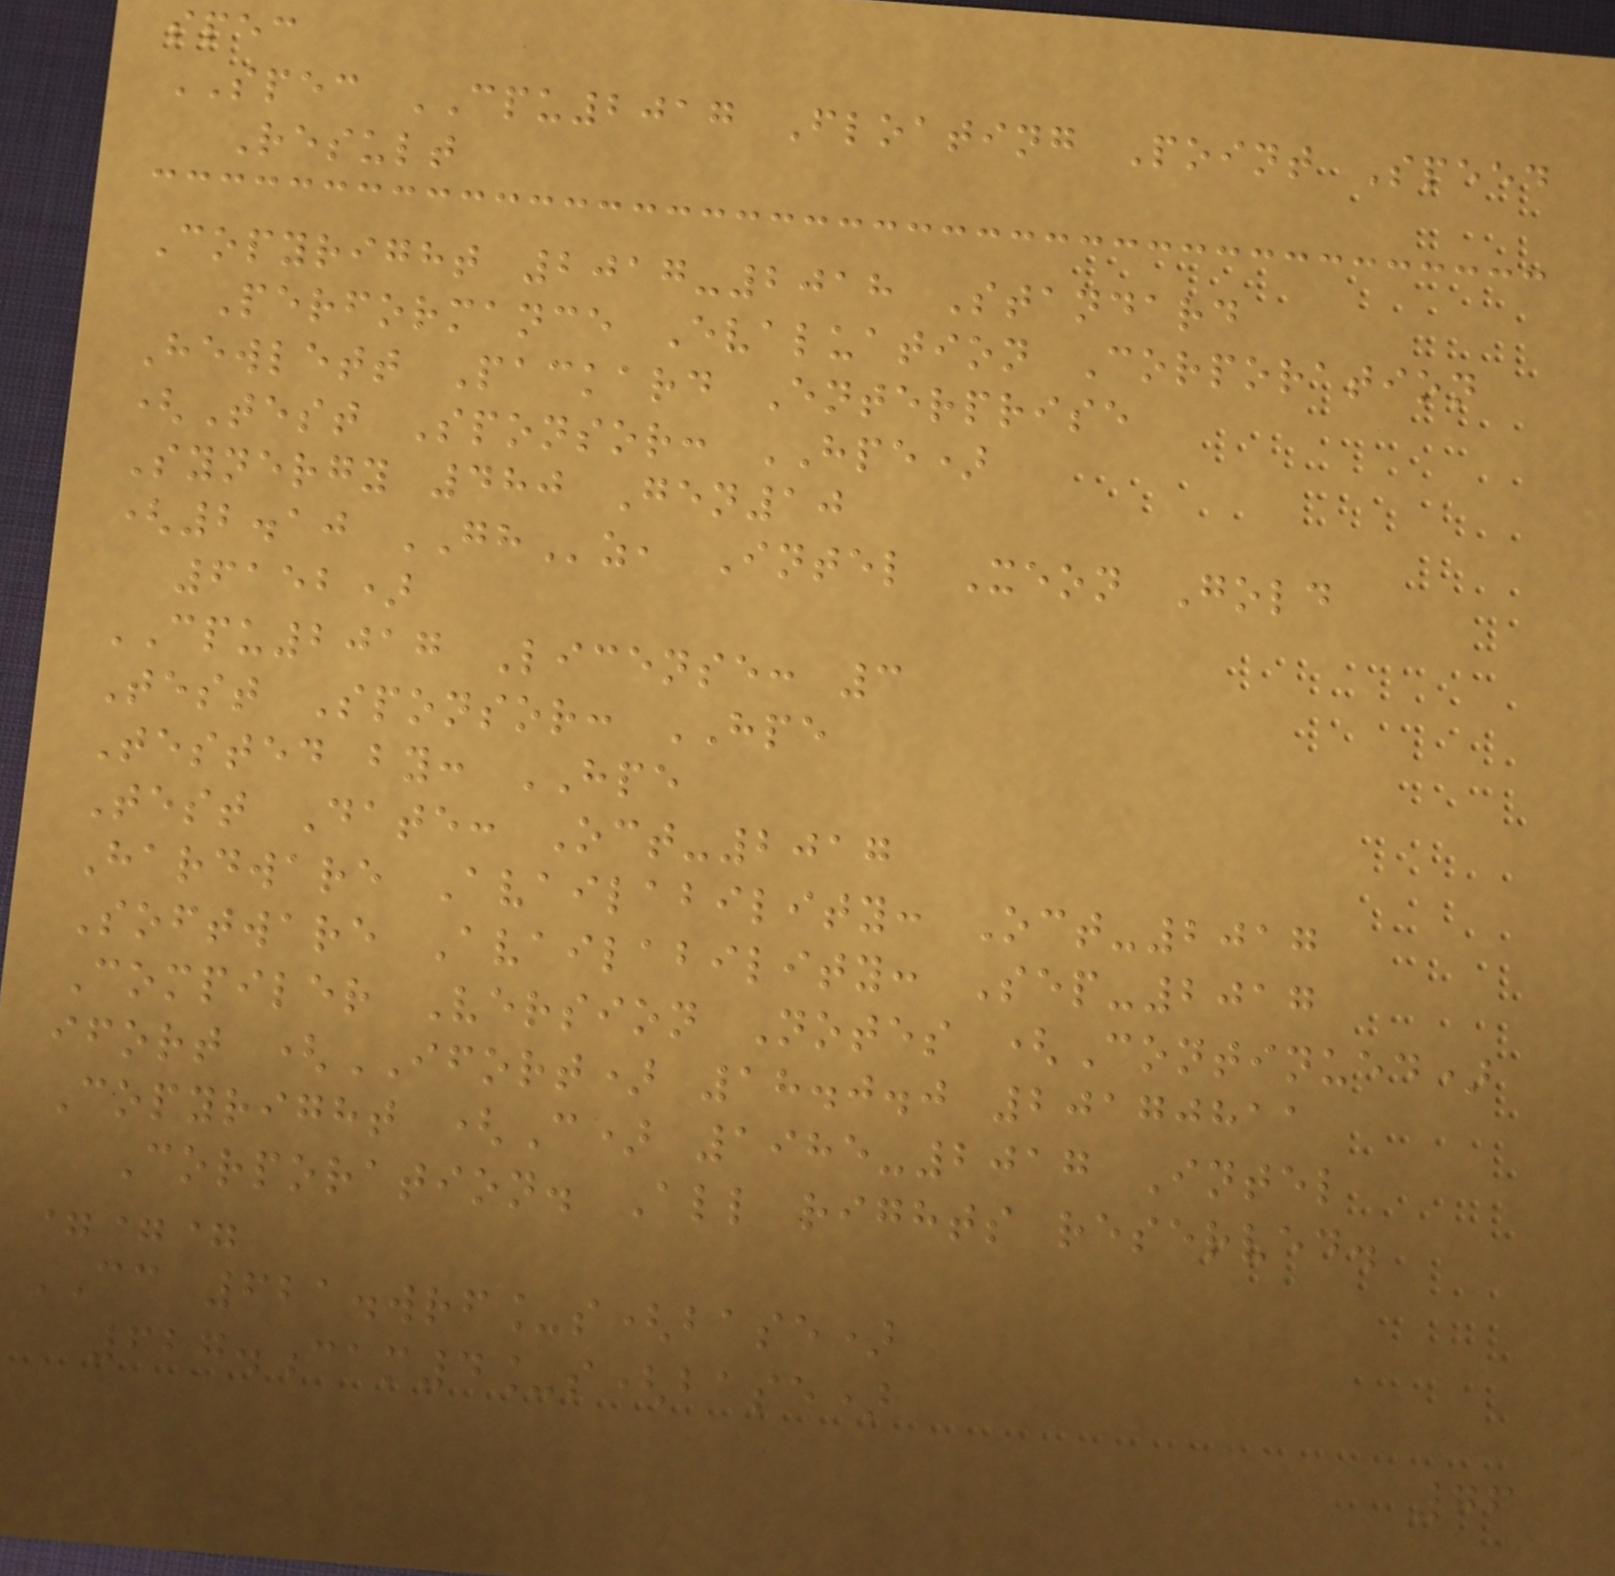spec
SPEC CPU2017 Floating Point Speed
Result
Copyright 2017-2018 Standard
Performance Evaluation Corporation
Hewlett Packard Enterprise
(Test Sponsor: HPE)
Synergy 480 Gen10
(2.10 GHz, Intel Xeon Gold
6152)
CPU2017 License: 3
Test Sponsor: HPE
Tested by: HPE
Test Date: Oct-2017
Hardware Availability: Oct-2017
Software Availability: Sep-2017
Compiler Version Notes (Continued)
ifort (IFORT) 18.0.0 20170811
Copyright (C) 1985-2017 Intel
Corporation. All rights reserved.
===
CC 621.wrf_s(base)
627.cam4_s(base)
76
